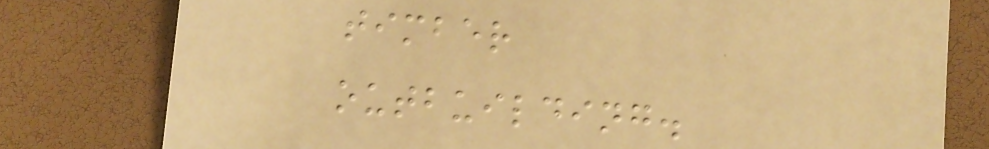timber
outbuilding.
